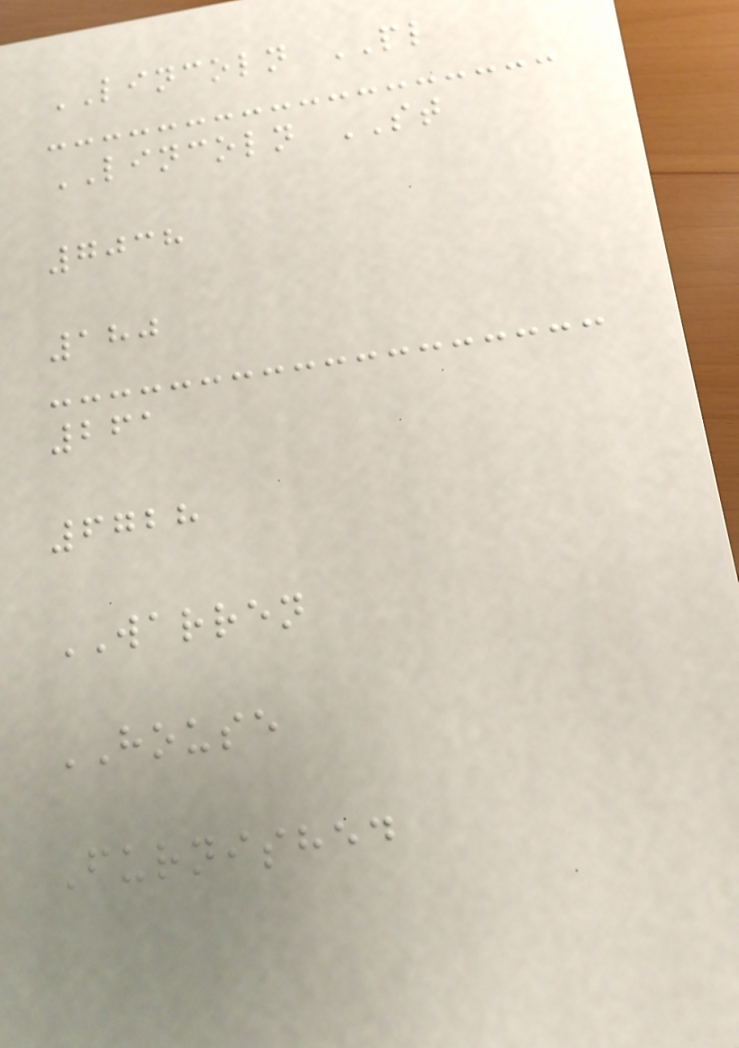LINCOLN PL
LINCOLN ST
7038
180
261
6728
WARREN
HOUSE
Furnished
